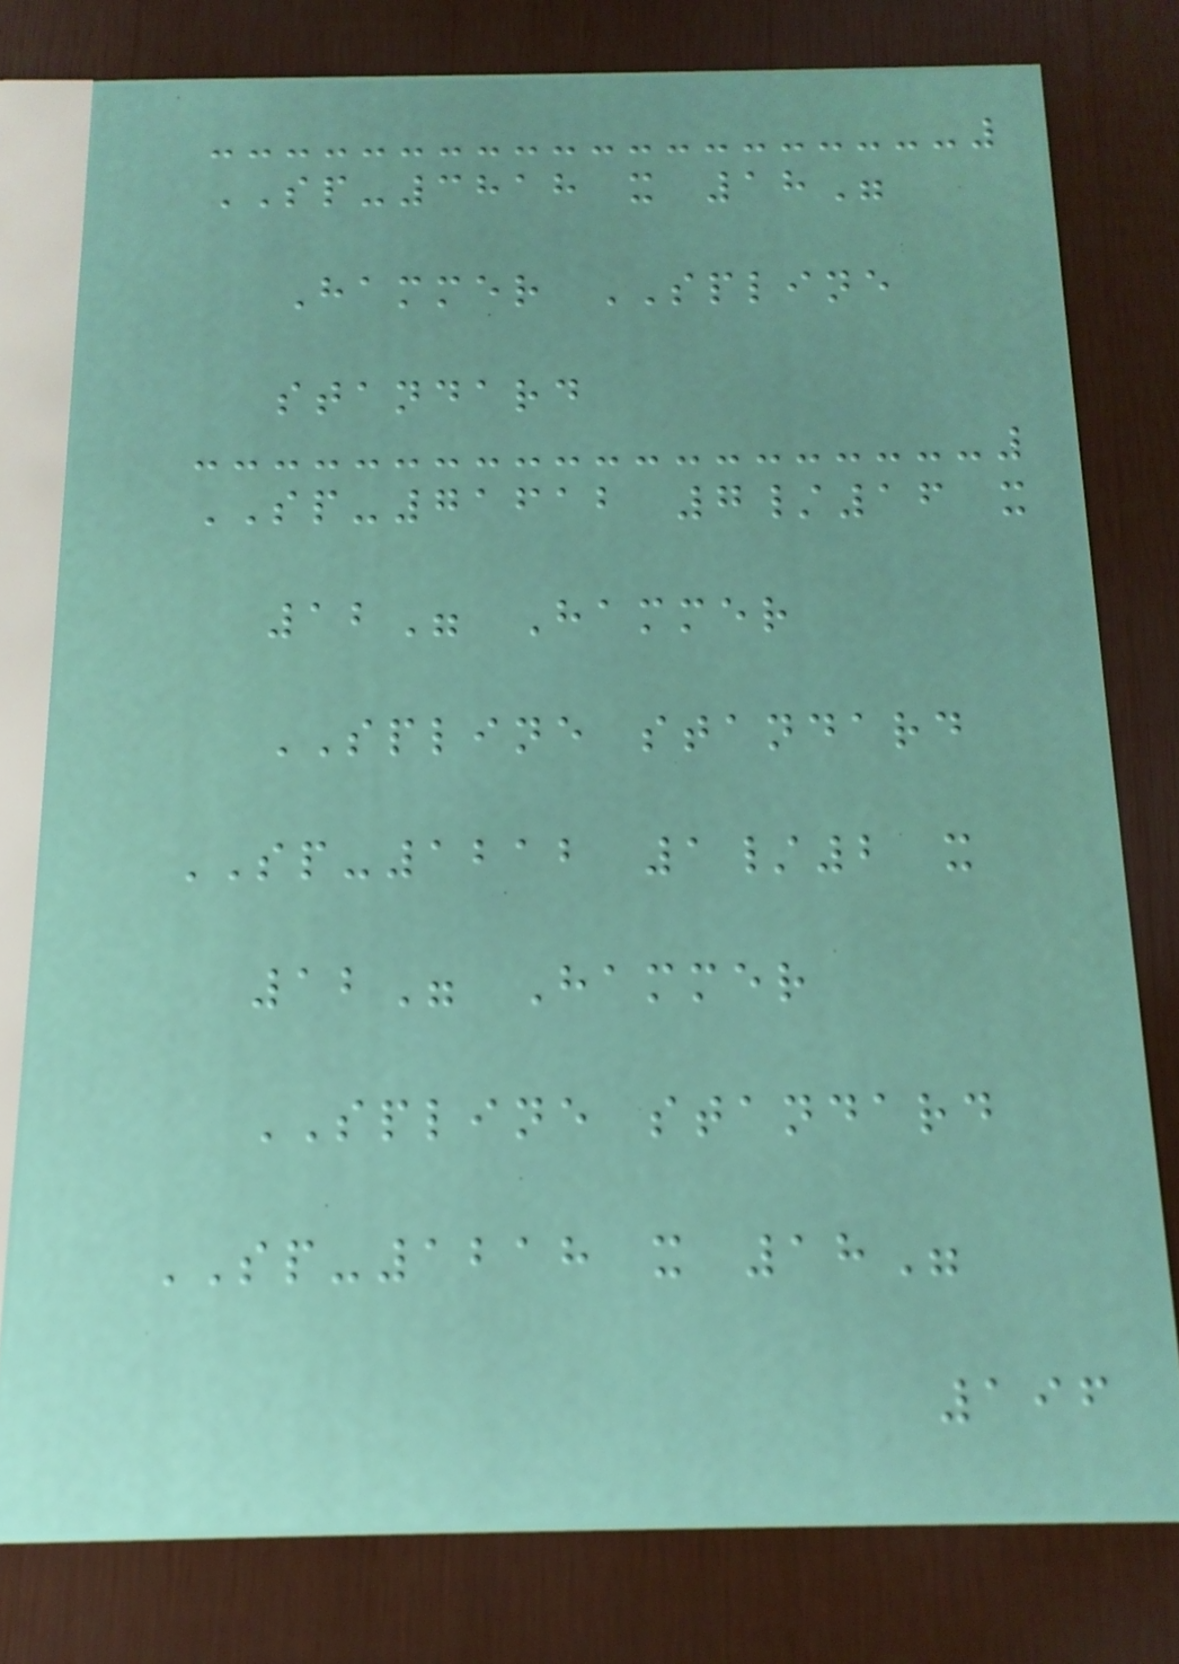SP-3818 x 18"
Hammer SPLINE
standard
SP-71612 7/16 x
12" Hammer
SPLINE standard
SP-1212 1/2 x
12" Hammer
SPLINE standard
SP-1218 x 18"
196
